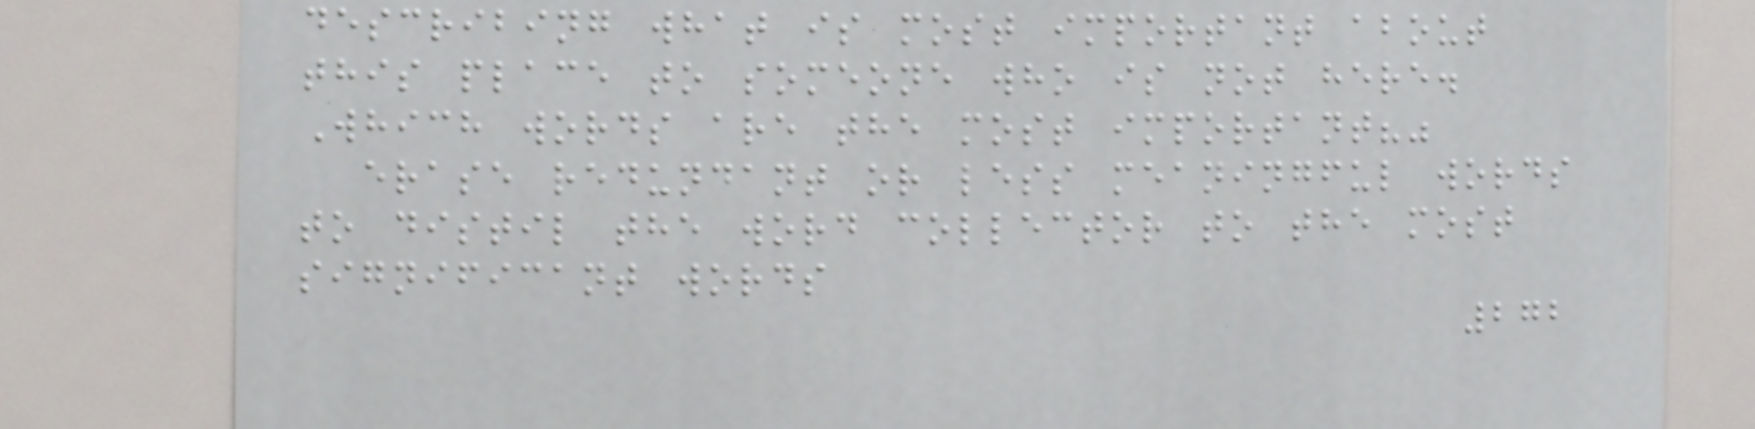describing what is most important about
this place to someone who is not here.
Which words are the most important?"
erase redundant or less meaningful words
to distil the word collector to the most
significant words
272
